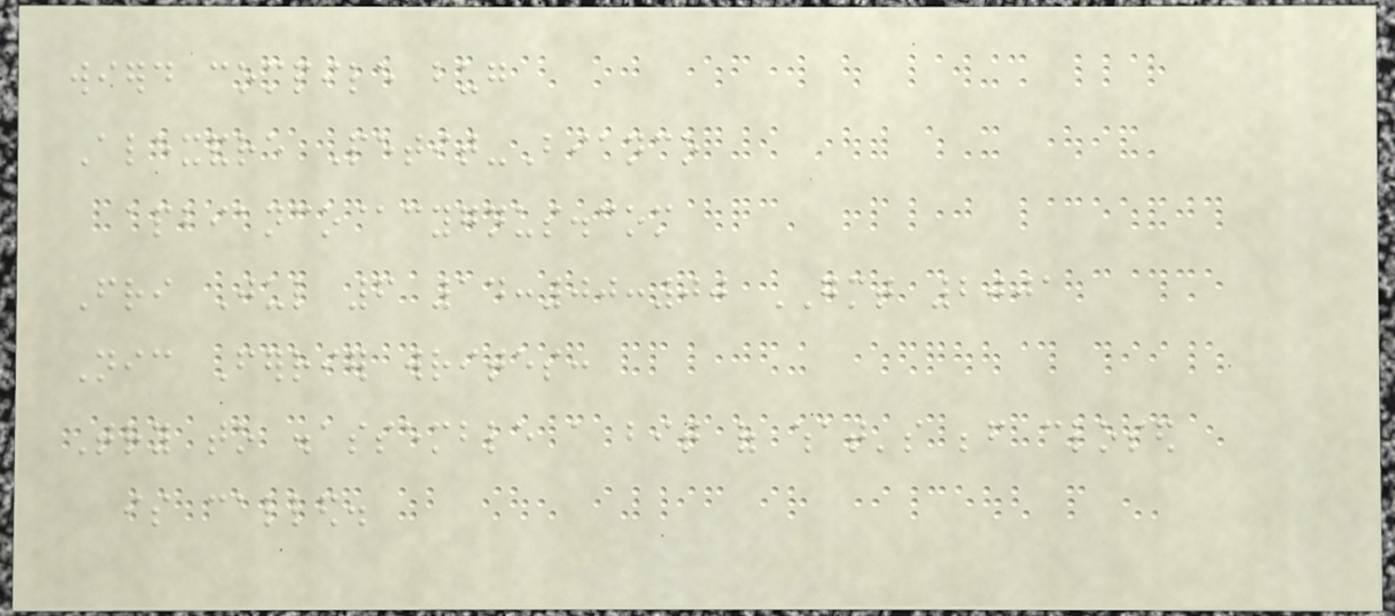wierd compile bug
Alexandre Petit-Bianco
apbianco@cygnus.com
Fri Jul 6 14:00:00 GMT 2001
Nic Ferrier writes:
Try to disassemble a bit of what's before closed
is called.
